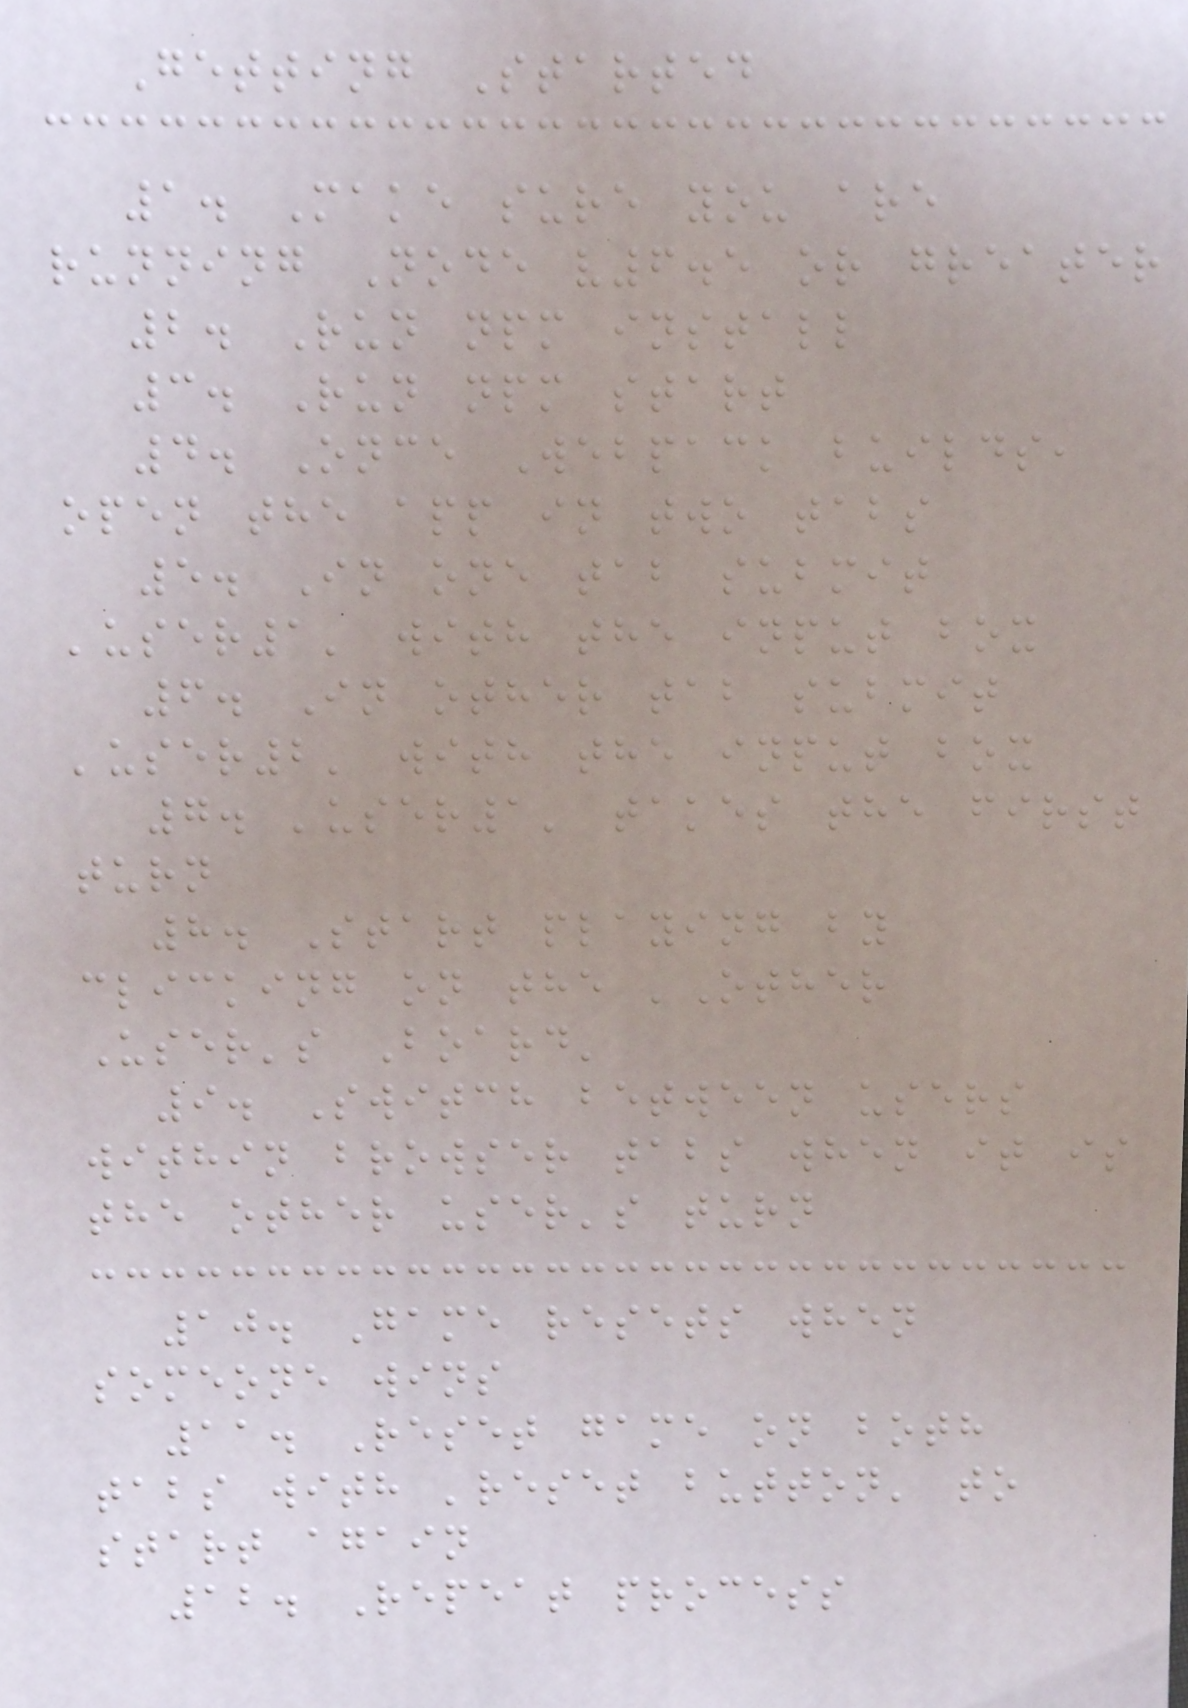Getting Started
1. Make sure you are
running Node v6.5 or greater
2. Run npm install
3. Run npm start
4. Once Webpack builds,
open the app in two tabs
5. In one tab submit
'user1' with the input box
6. In other tab submit
'user2' with the input box
7. 'user1' takes the first
turn
8. Start playing by
clicking on the 'Other
User's Board'
9. Switch between users
within browser tabs when it is
the other user's turn
10. Game resets when
someone wins
11. Reset game on both
tabs with 'reset button' to
start again
12. Repeat process
